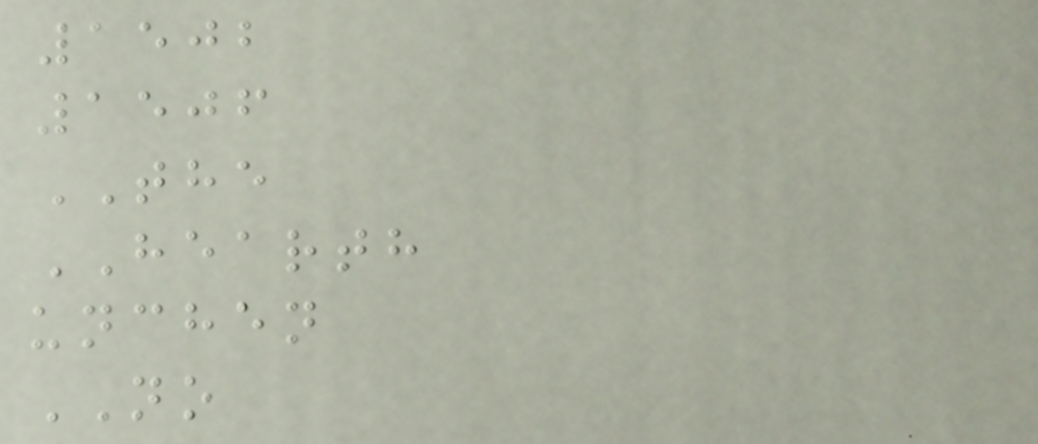1502
1506
THE
HEARTH
unchen
NO
